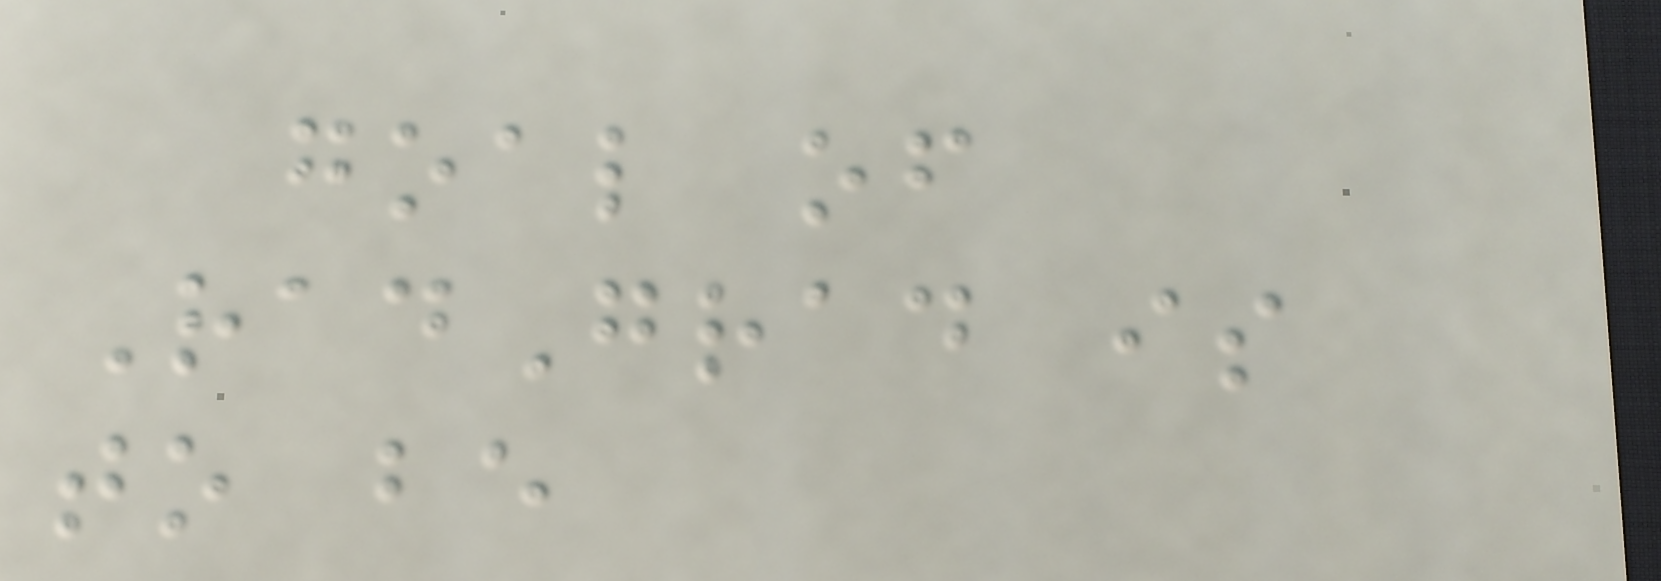goal of
RadGrad is
to be
